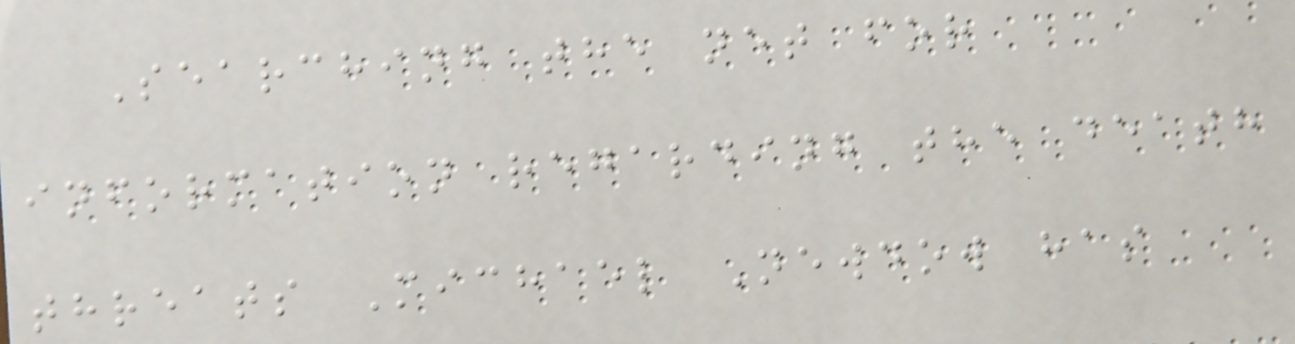Searching the net for
information regarding the death
threats Michael Newdow has
